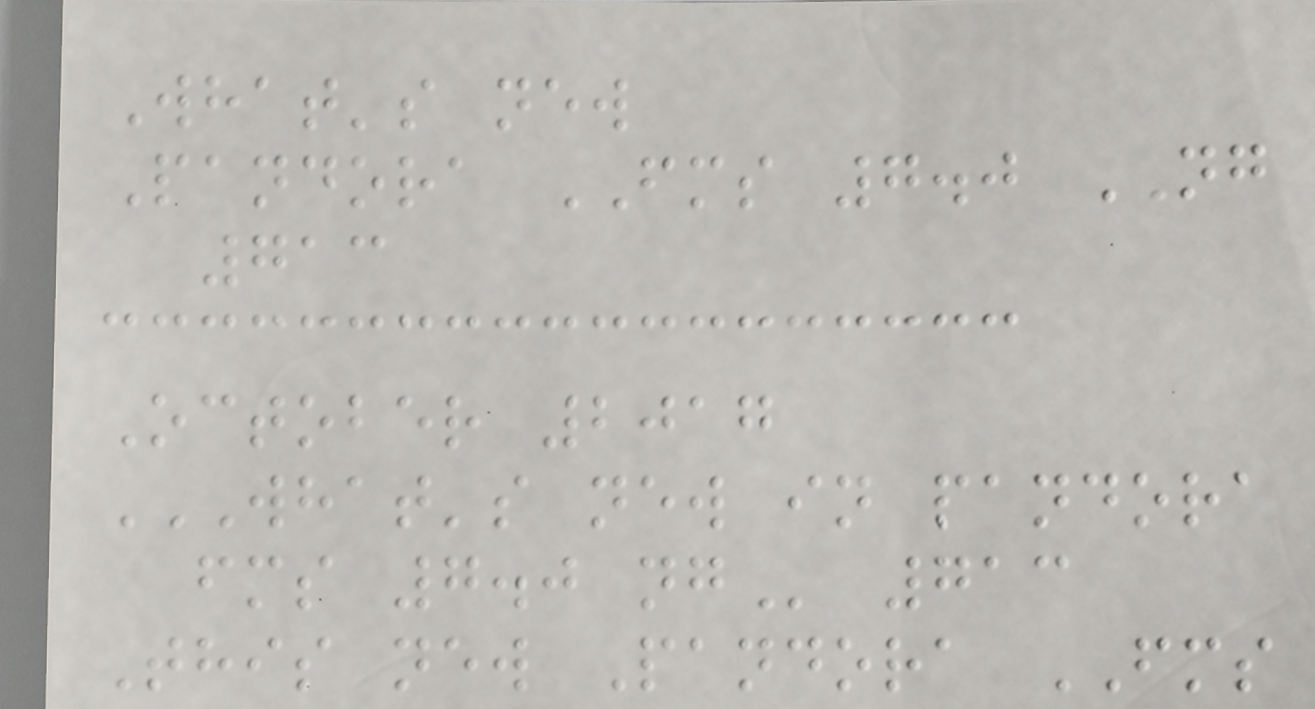What's new
Pandora FMS 7.0 NG
713
October 2017
WHAT'S NEW IN PANDORA
FMS 7.0 NG 713
This new Pandora FMS
